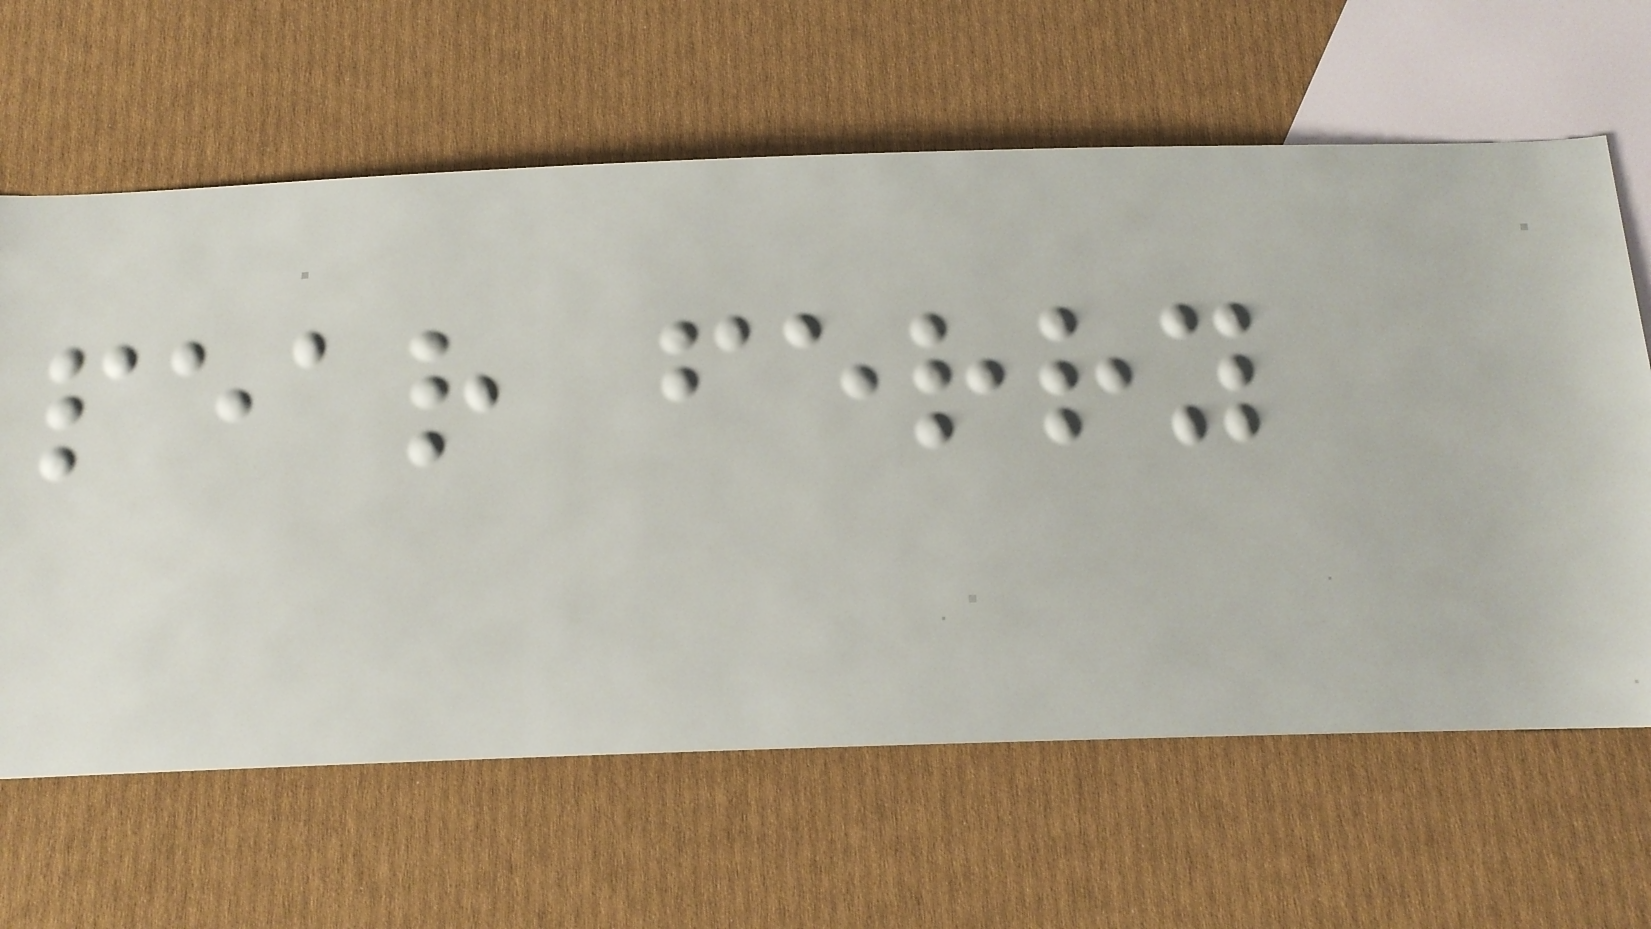pear ferry
